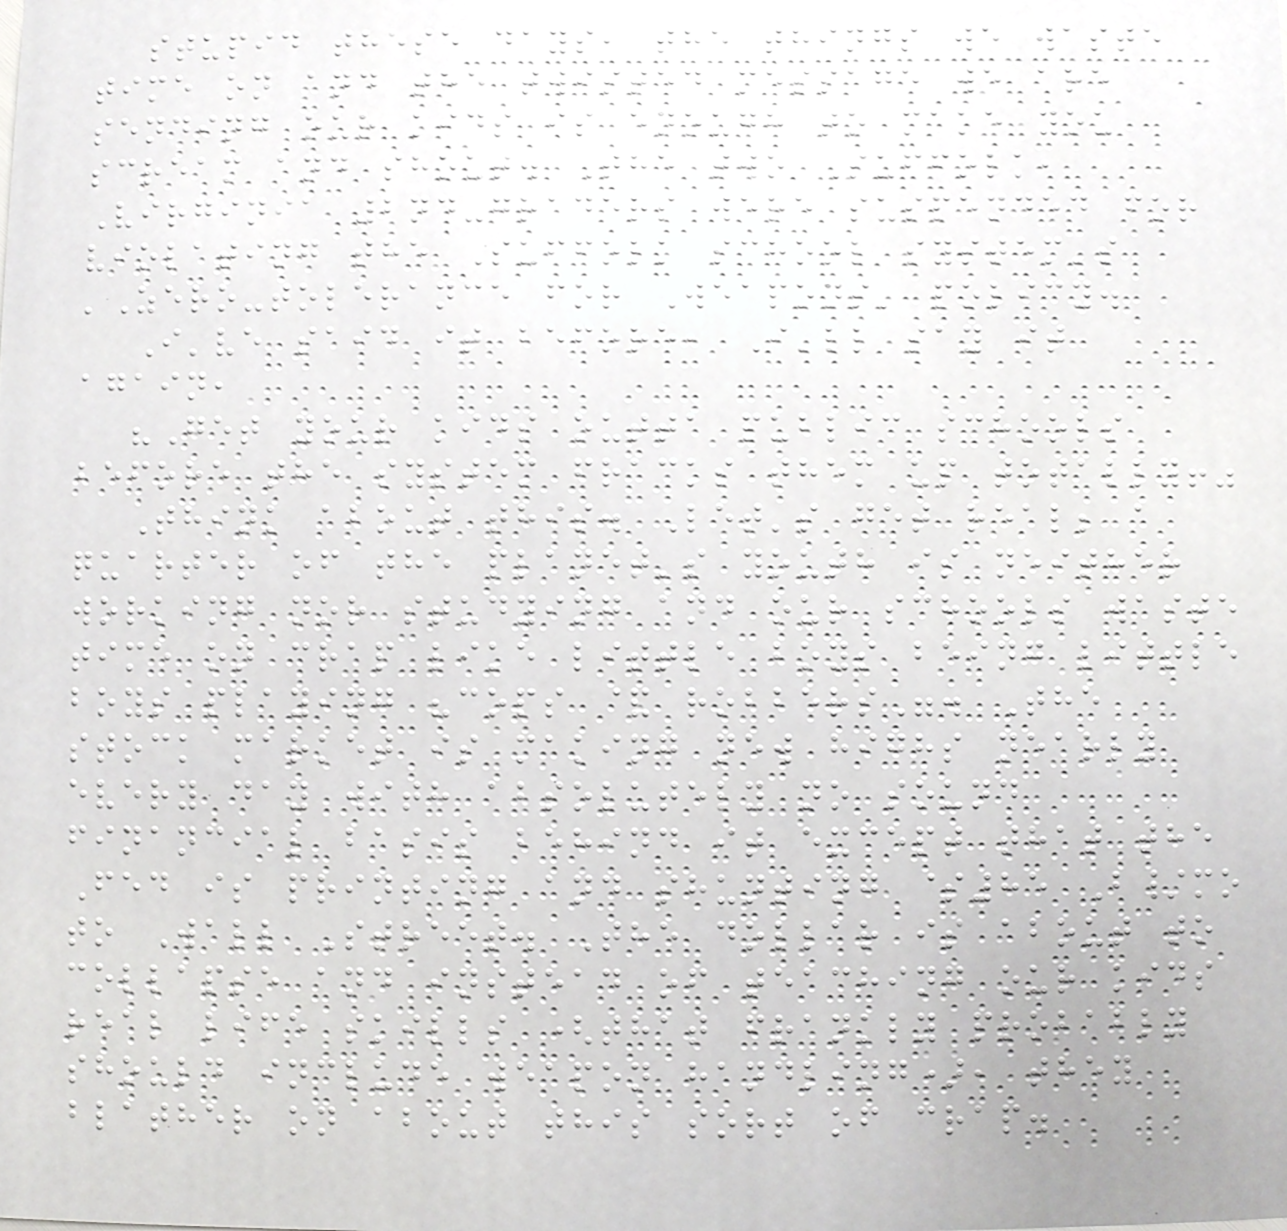stupid these days, the things we waste
time on and the twisted message we are
sending our kids is enough to make you
scream and shout. The two Suffolk,
Virginia 2nd-graders were suspended for
violating the Suffolk school system's
'Zero-tolerance for Weapons' policy.
I've said it before, I'll say it
again,
"Get your kids outta public schools
before the system fracks them up totally!"
Think about this. Let's get real; a
quarter of the planet's youth is neither
working nor studying and our schools waste
time on crap like little boys being little
boys playing "cops & robbers". The
stock market is making new highs nearly
every day with absolutely no sound
financial basis behind it except that the
Fed is printing and shunting $85 B/mo
to Wall Street. The dollar is about to
collapse and instead of teaching our kids
real life skills (that frankly probably
should include weapon handling), they
blather on about this sort of crap.
